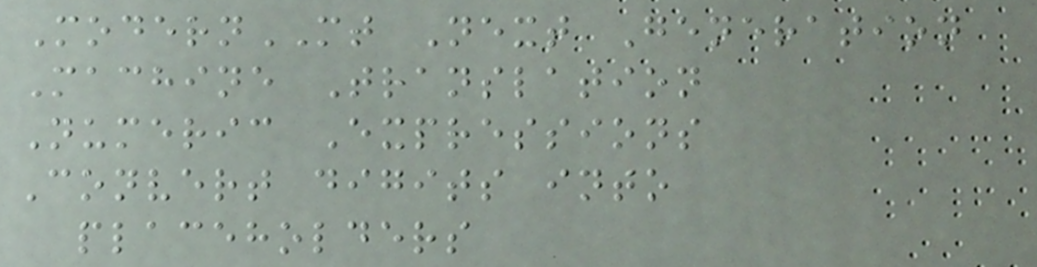ModernMT Next Generation
Machine Translation
Numeric Expressions
Convert digits into
placeholders
